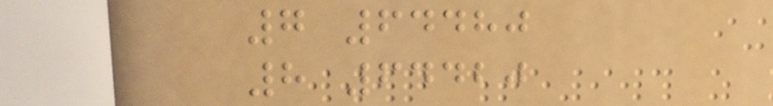7 64480
8 64420
